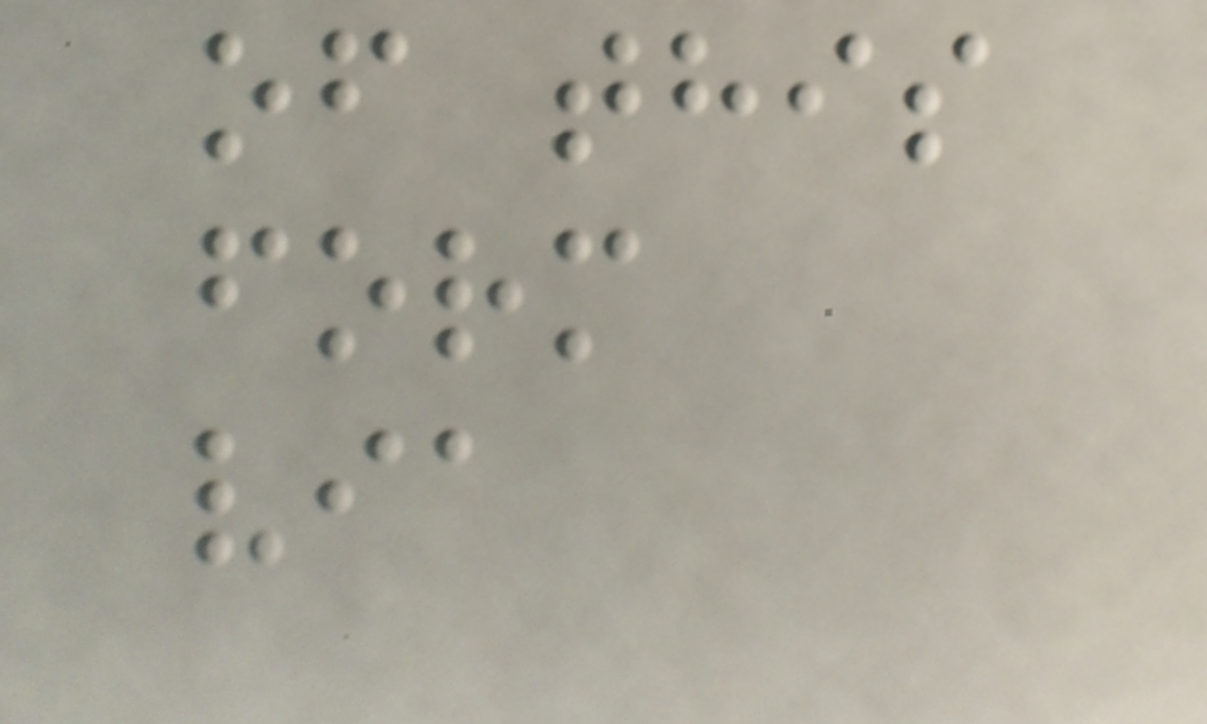of this
form
via
